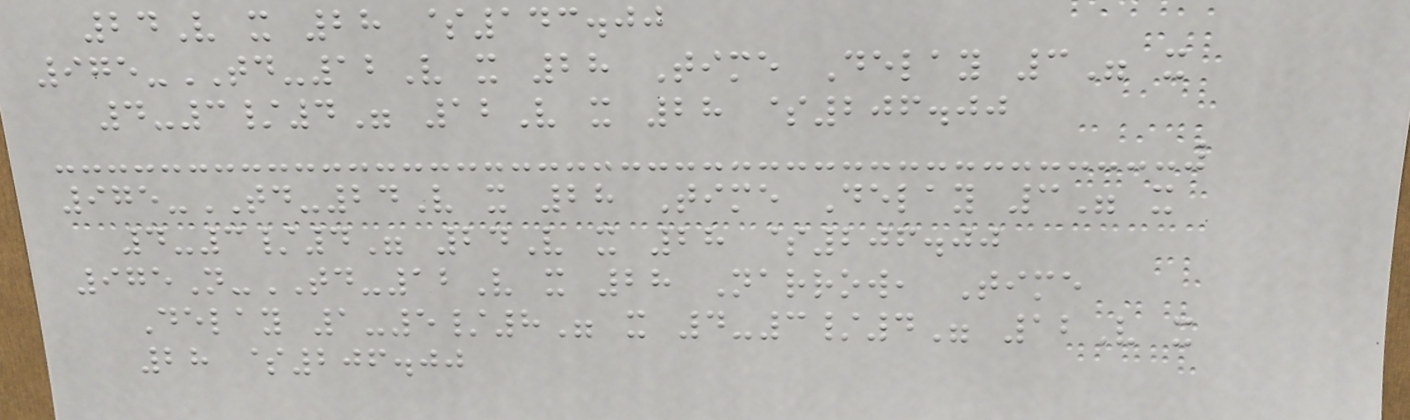24V x 28 $143.00
975-TD-12V x 28 Time Delay 3" x
4-3/4" 12V x 28 $206.00
975-TD-24V x 28 Time Delay 3" x
4-3/4" 24V x 28 $206.00
975N-TD-12V x 28 Narrow, Time
Delay 1-5/8" x 4-3/4" 12V x
28 $206.00
